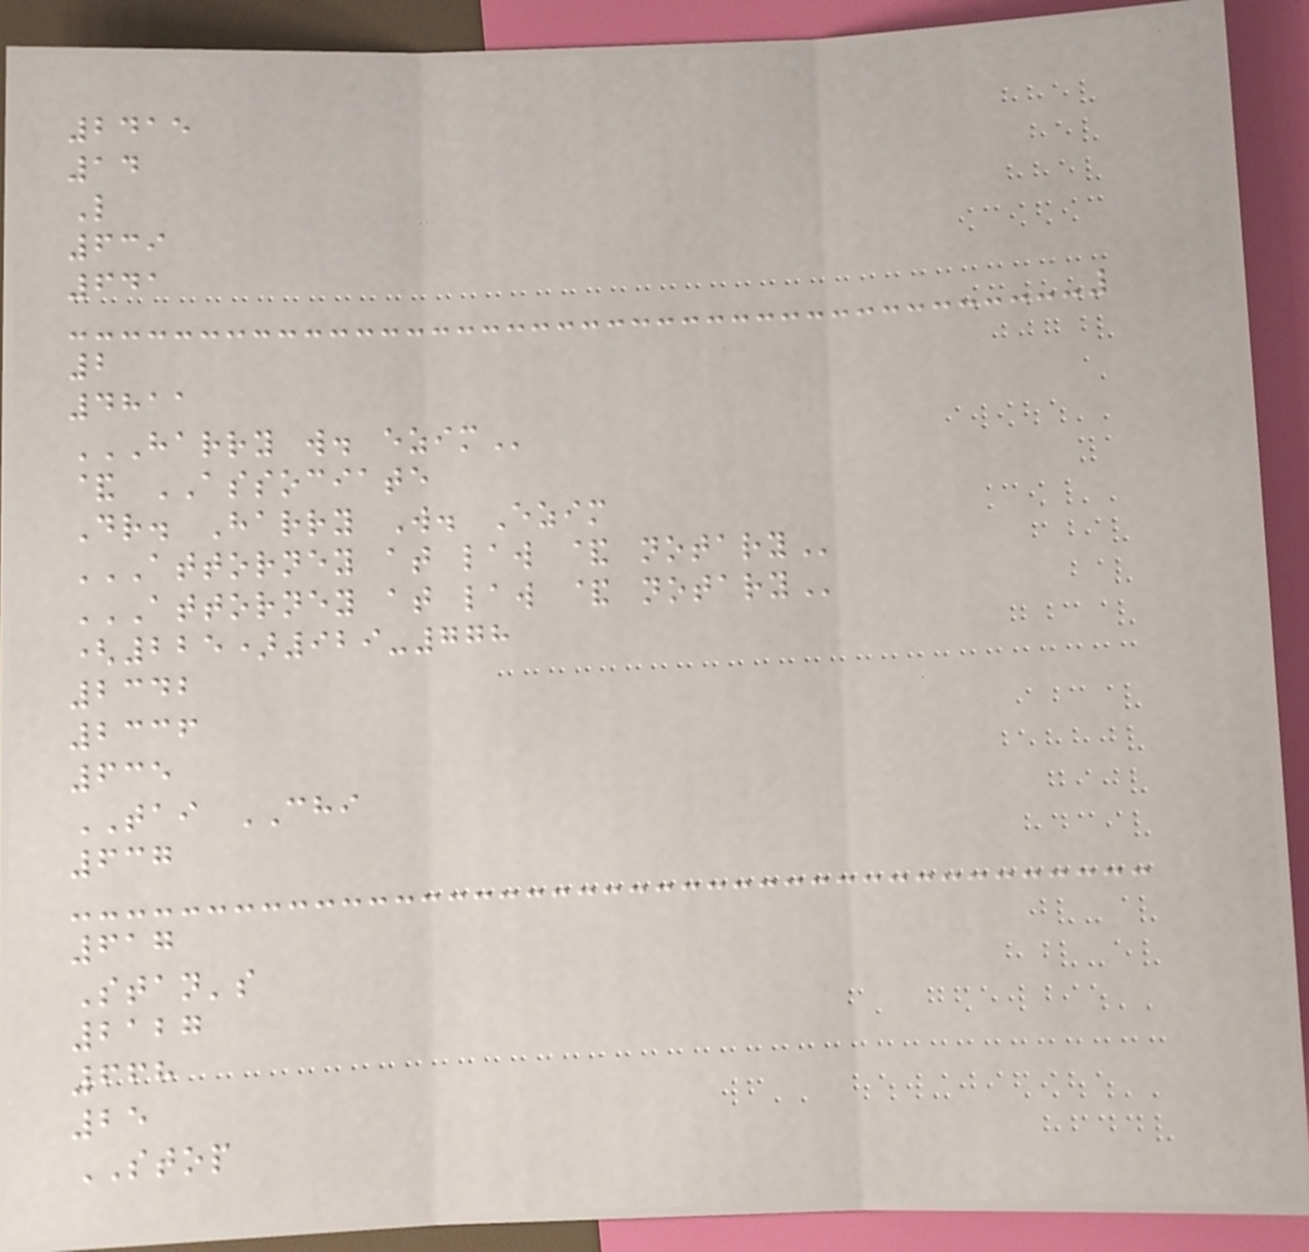2415
14
L
639
641
2
4811
HARRY W. EZIM
& ASSOCIATE
Dr. Harry W. Ezim
ATTORNEY AT LAW & NOTARY
ATTORNEY AT LAW & NOTARY
(225)929-778
2342
2336
635
TAI CHI
637
617
Stan's
2127
668
25
STOP
